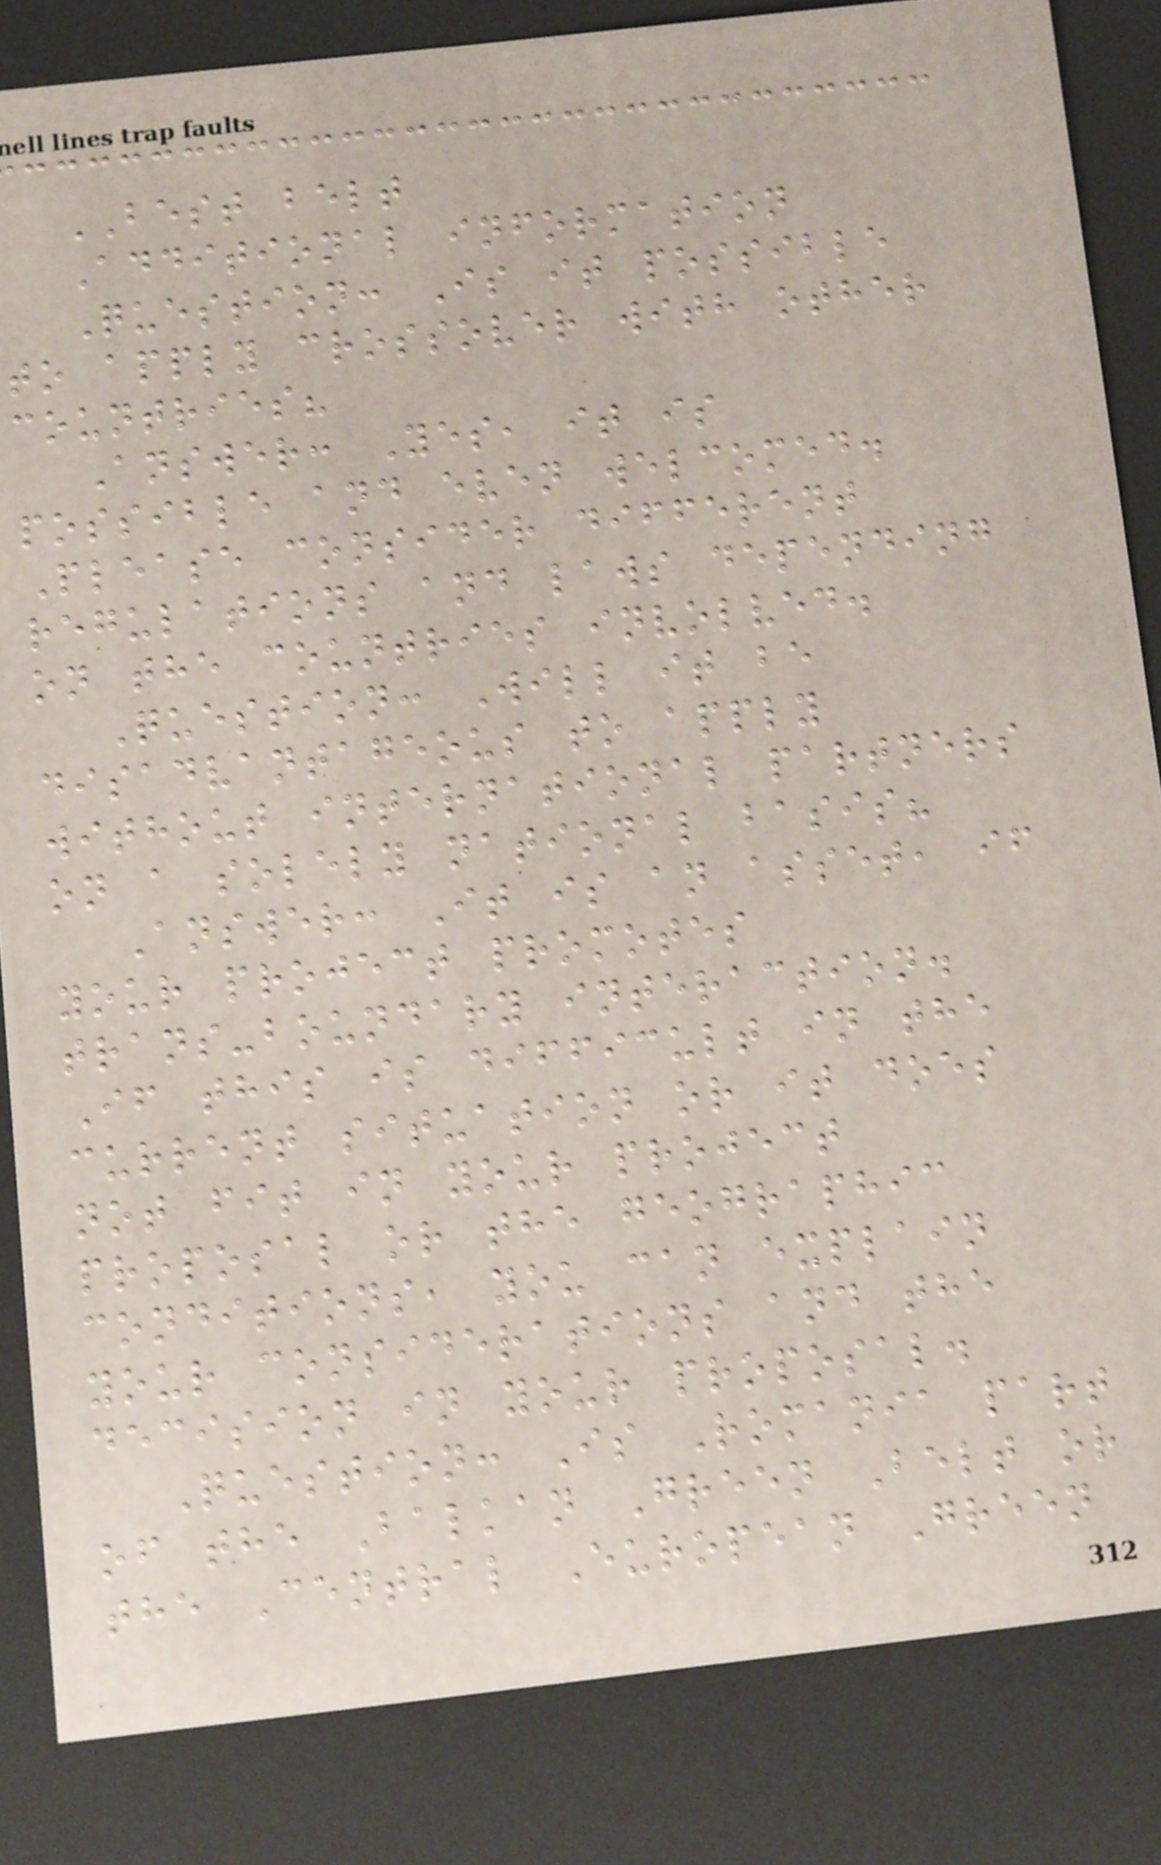BEST belt
Additional information
Question: Is it possible
to apply crossover with other
countries?
Answer: Yes, it is
possible and even welcomed.
Please consider different
regulations and laws depending
on the countries involved.
Question: Will it be
disadvantageous to apply
without international partners
on a solely national basis?
Answer: It is an asset, if
your project promotes
trans-boundary interaction.
If this is difficult in the
current situation or it does
not fit in your project
proposal or the geographic
conditions, you can explain
your considerations and the
decision in your proposal.
Question: Is Romania part
of the Balkan Green Belt or
the Central European Green
